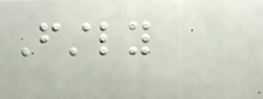Firstly
